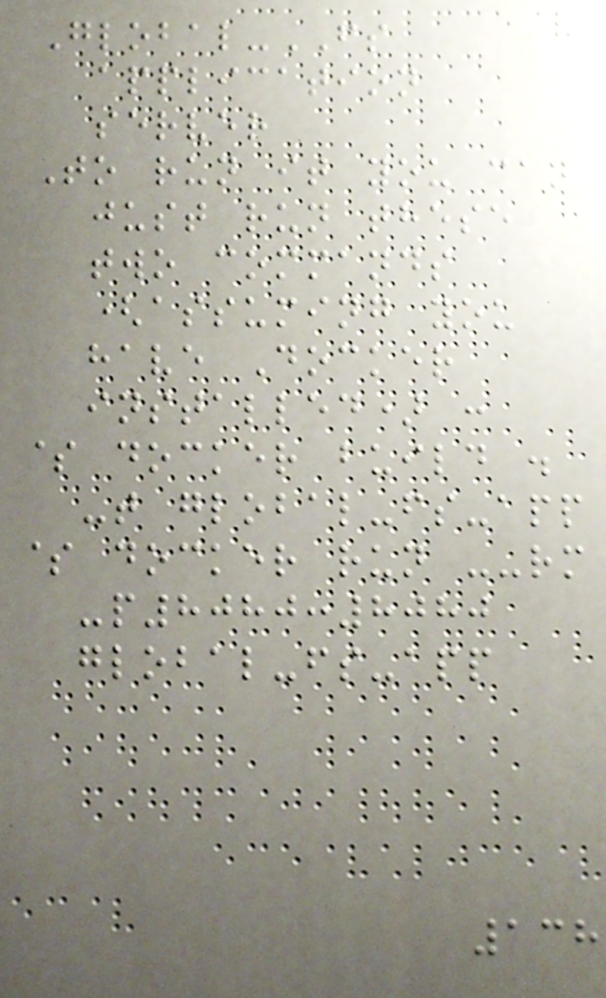Global-FS
application
server
To run it you can
just run these
two commands
(assuming you
have Docker
installed) :
$ docker build .
-t global-fs-app
$ docker run --rm
-p8080:8080
global-fs-app
138
